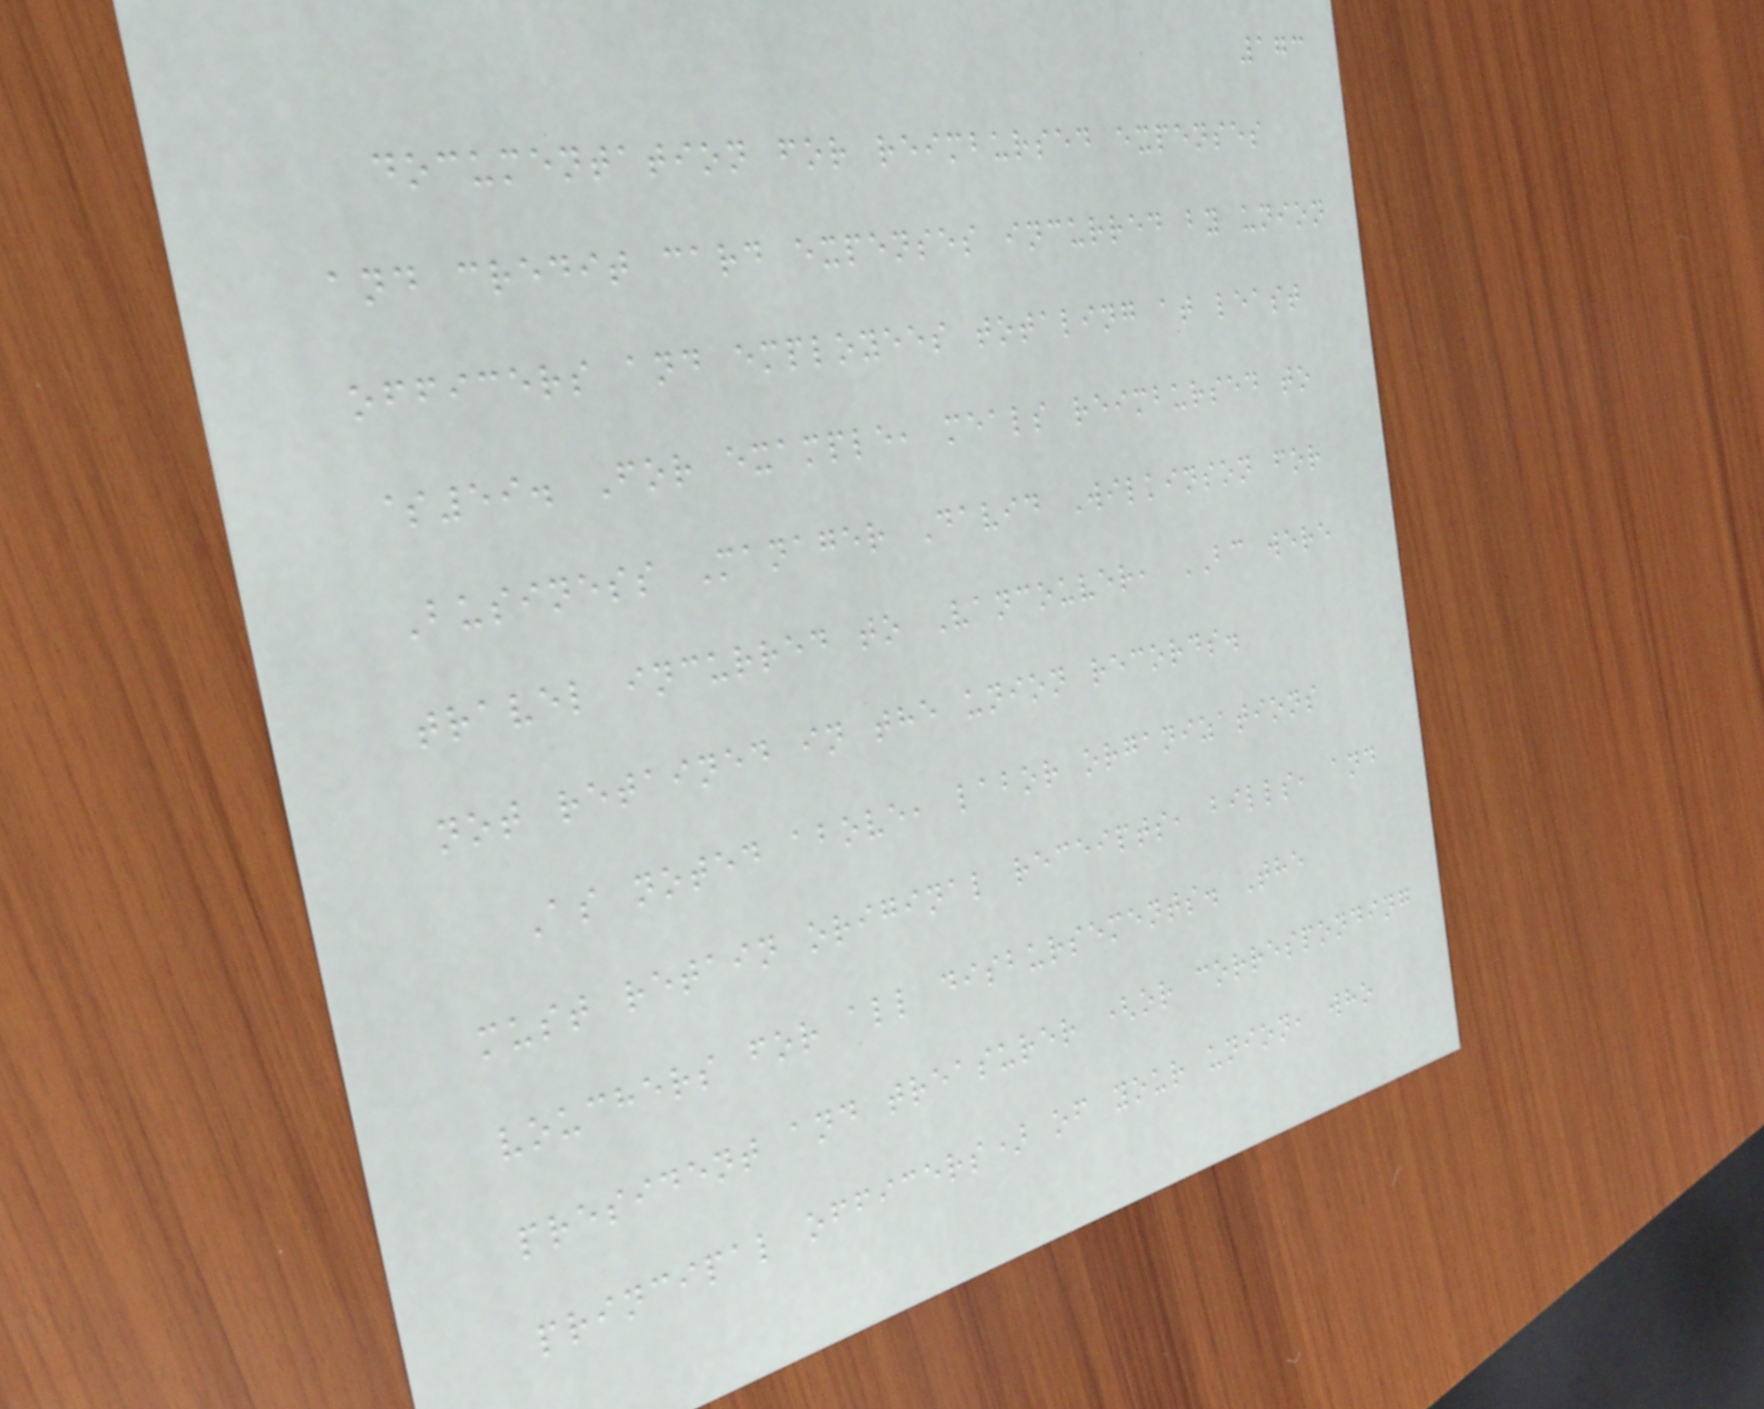173
documentation for reimbursed expenses
and credit card expenses incurred by union
officers and employees totaling at least
$59. For example, meals reimbursed to
Business Manager David Wilkinson for
travel incurred to Vancouver, BC were
not retained in the union records.
As noted above, labor organizations
must retain original receipts, bills, and
vouchers for all disbursements. The
president and treasurer (or corresponding
principal officers) of your union, who
